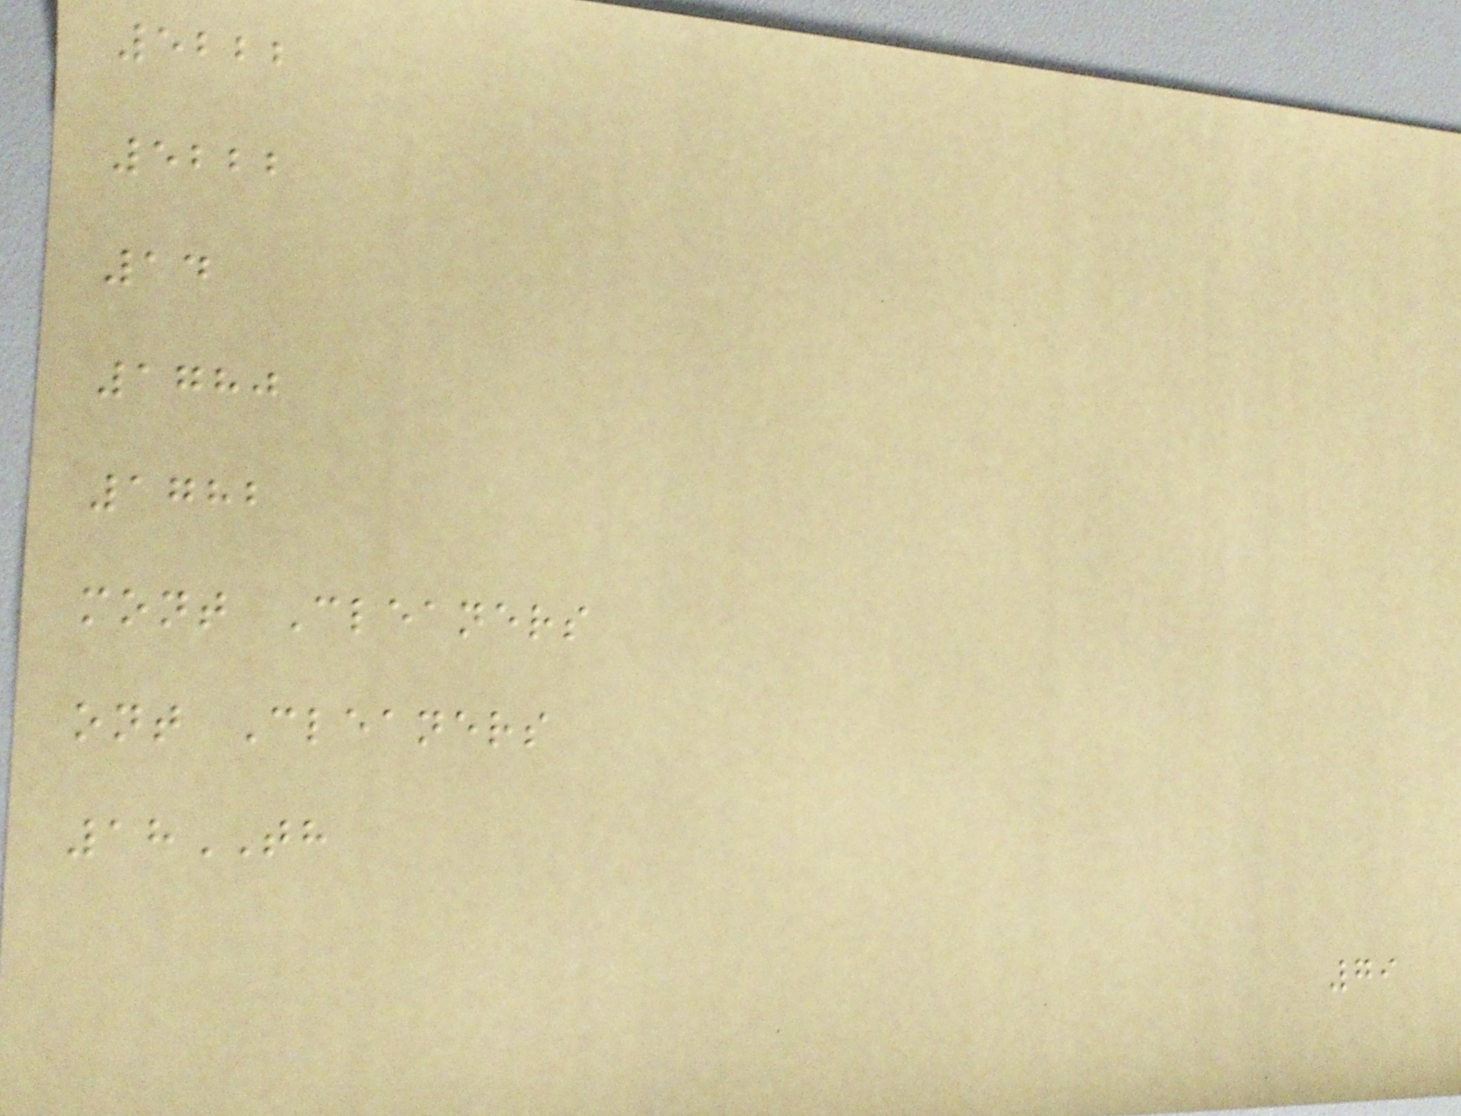5222
5222
14
1780
1782
mont Cleaners
ont Cleaners
18TH
79
